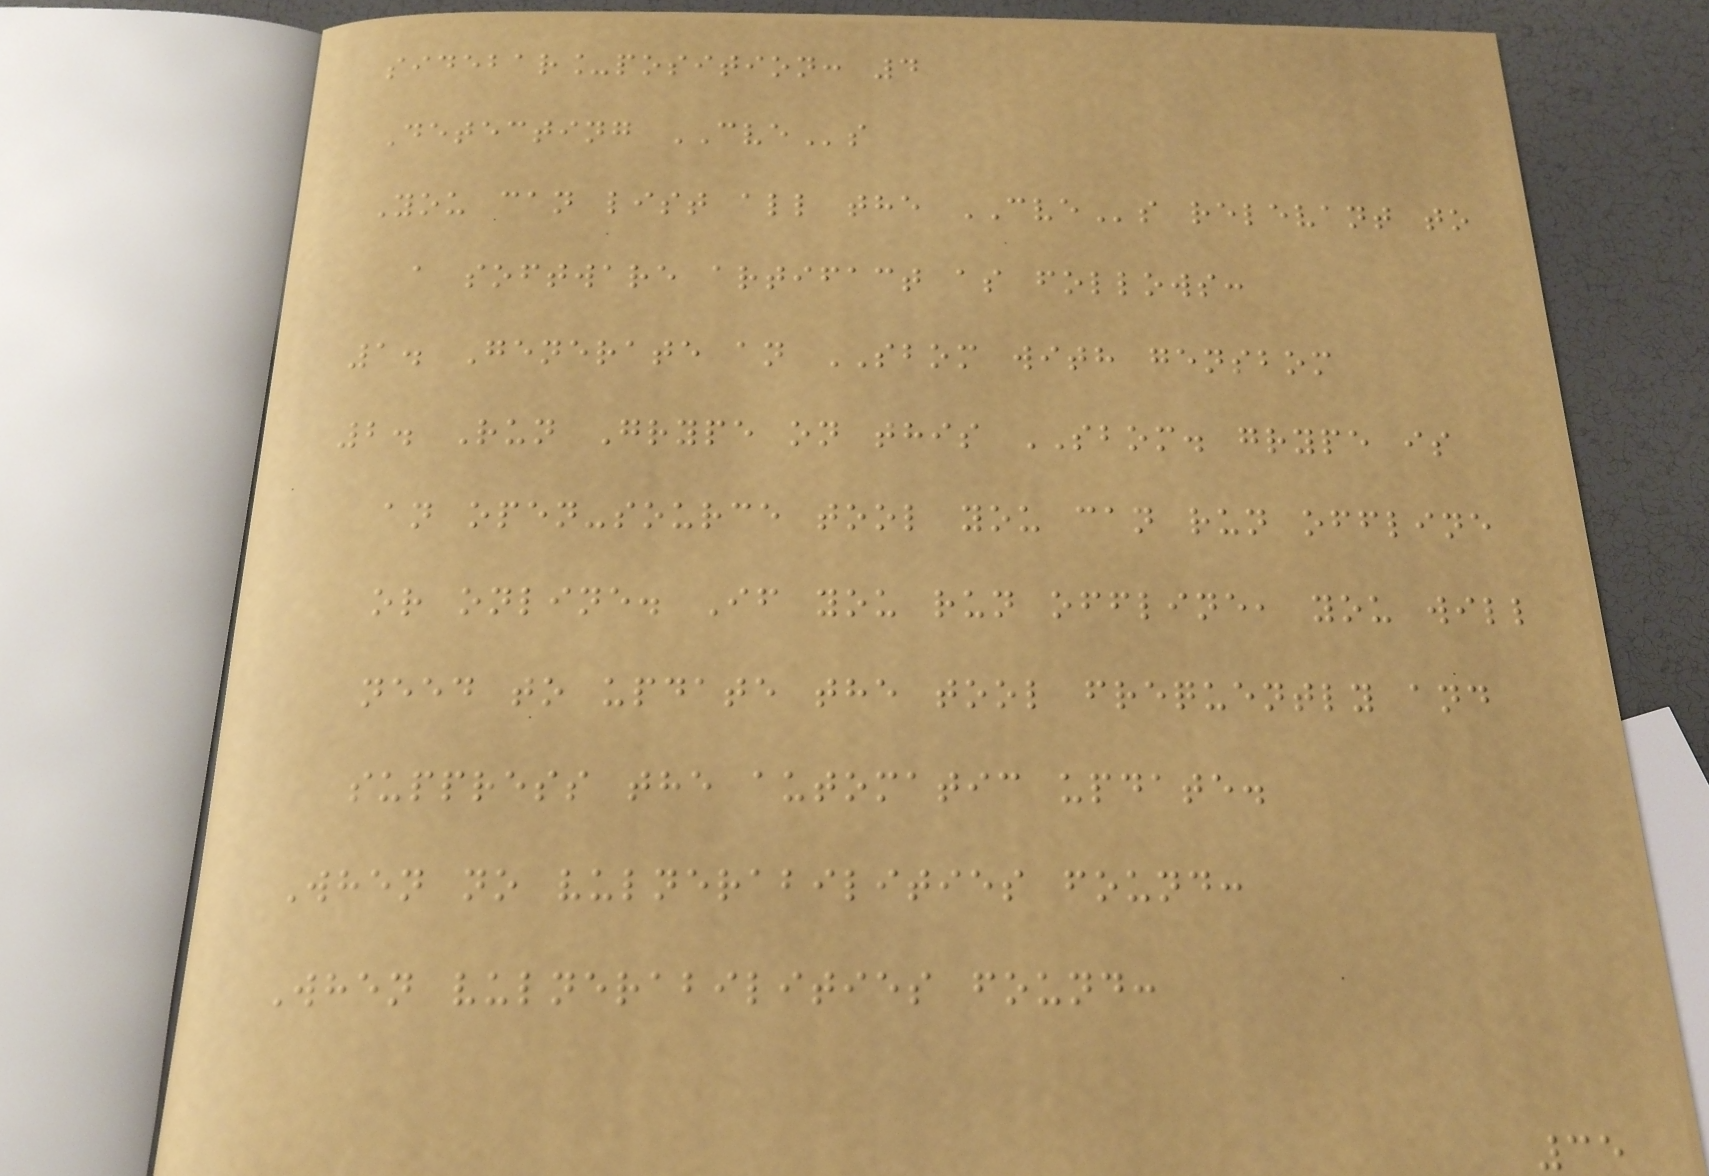sidebar_position: 4
Detecting CVEs
You can list all the CVEs relevant to
a software artifact as follows:
1. Generate an SBOM with gensbom
2. Run Grype on this SBOM. grype is
an open-source tool you can run offline
or online. If you run offline, you will
need to update the tool frequently and
suppress the automatic update.
When no vulnerabilities found:
When vulnerabilities found:
35
